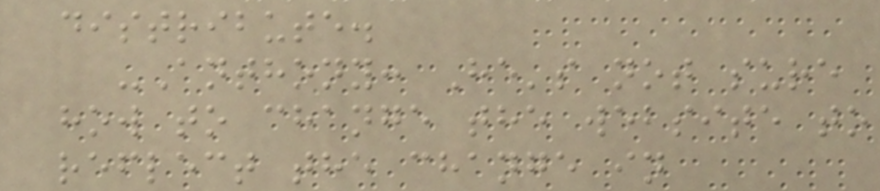distribute.
-Anthony: He's not sure
how to change the website to
reflect the change in
